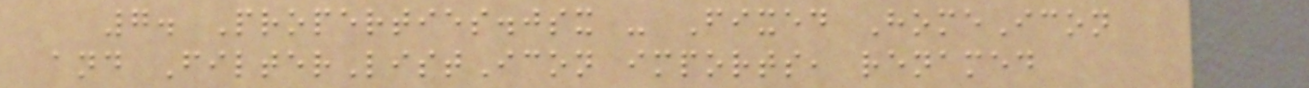7. Properties.jsx - Fixed HomeIcon
and FilterListIcon imports, renamed
